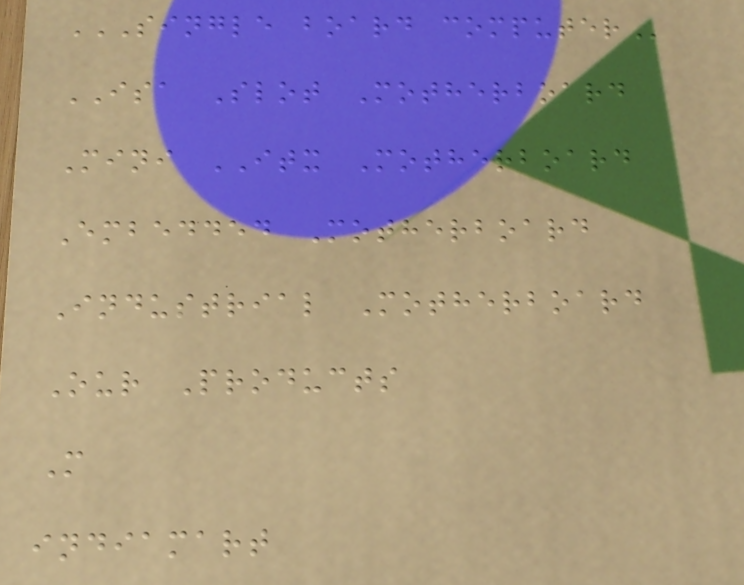SINGLE BOARD COMPUTER
ISA Slot Motherboard
Mini ITX Motherboard
Embedded Motherboard
Industrial Motherboard
Our Products
M
indiamart
